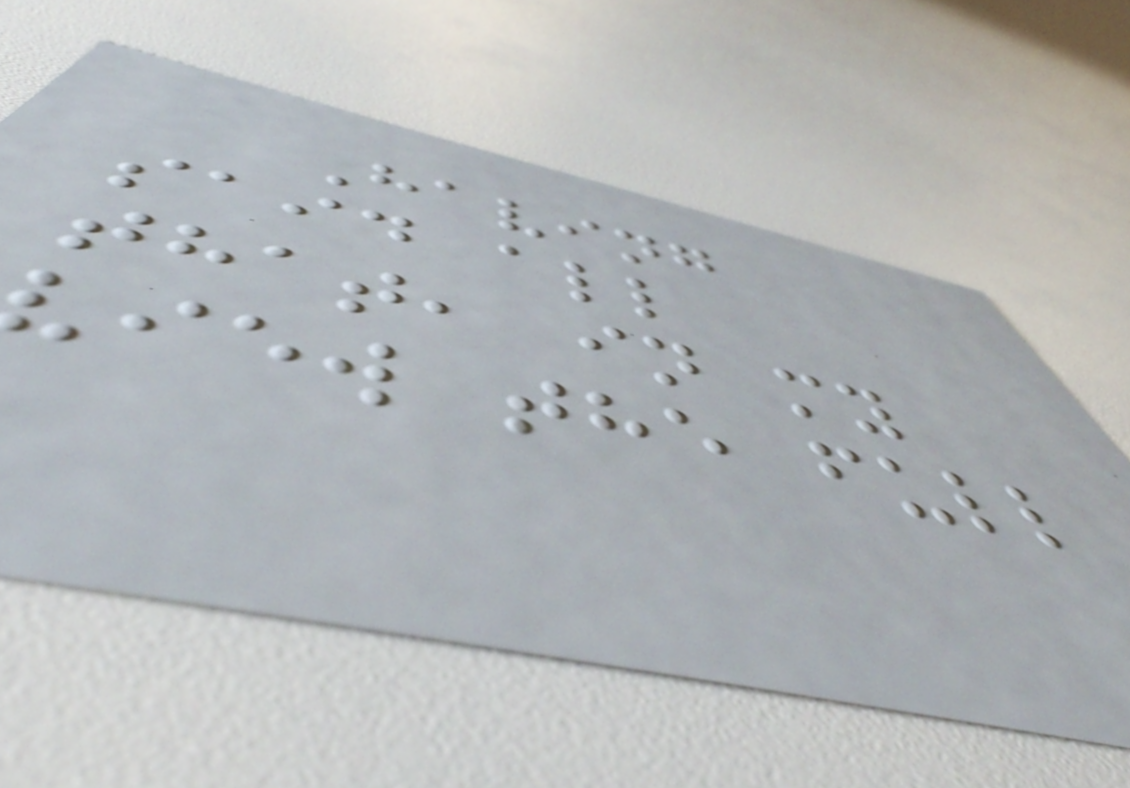Having
said all
that, in my
view the full
